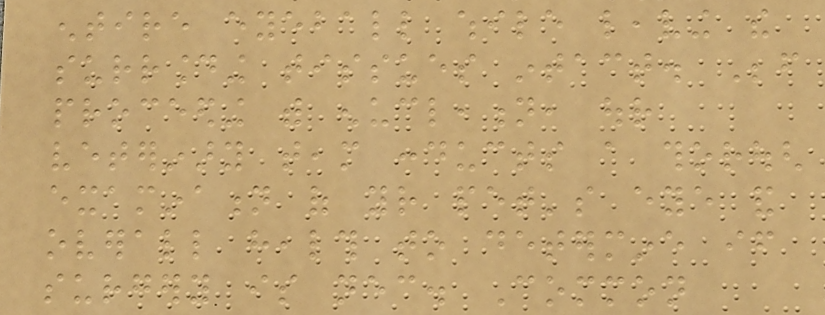entire eyeball while leaving the
surrounding tissues intact. Before
proceeding with enucleation, our
veterinary team conducts a thorough
examination of your pet's eye and
overall health to determine if
surgery is necessary. Common
